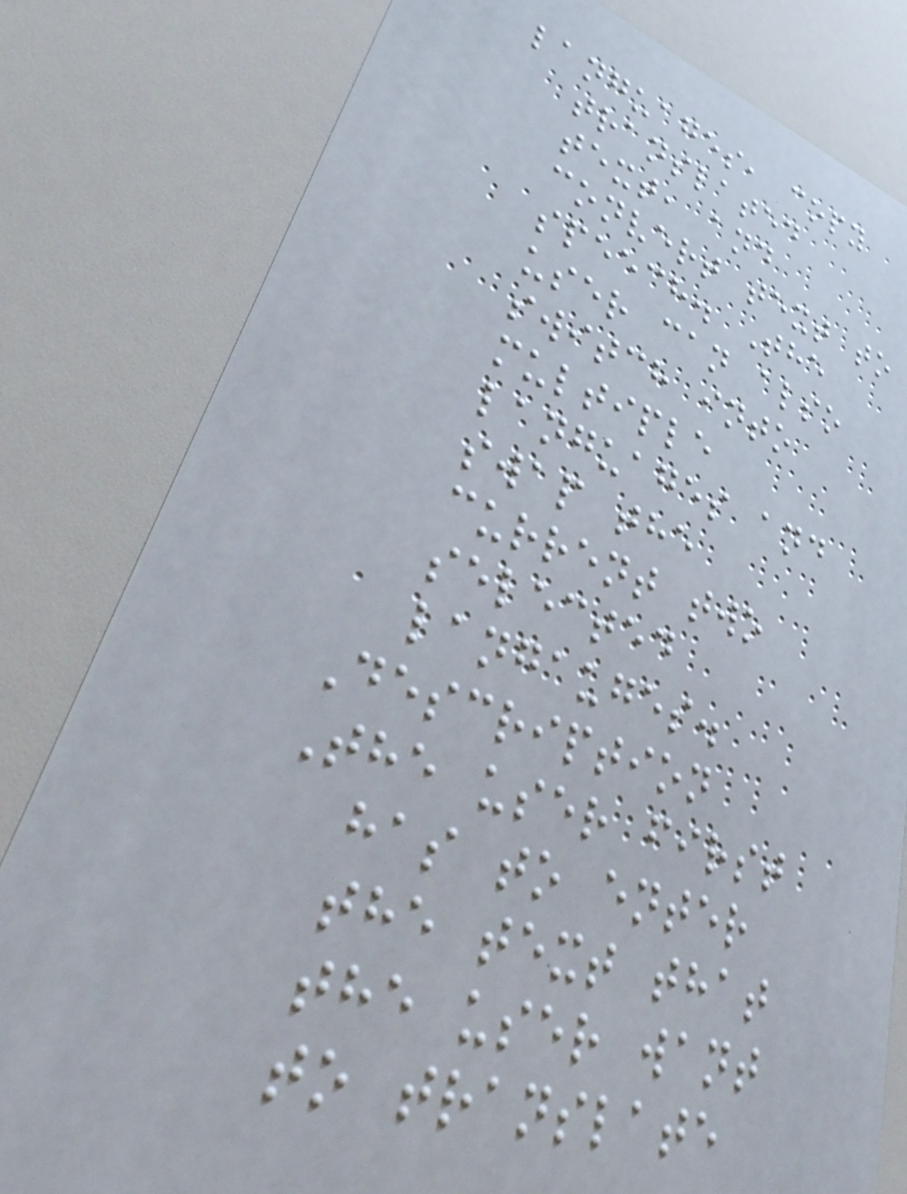languages, copy
translated
text, and
convert text to
speech. The
user can also
switch into
multiple
languages and
swap the
current two
selected
langauges.
Description
The user first
has to enter
the text that
the user want
to translate
